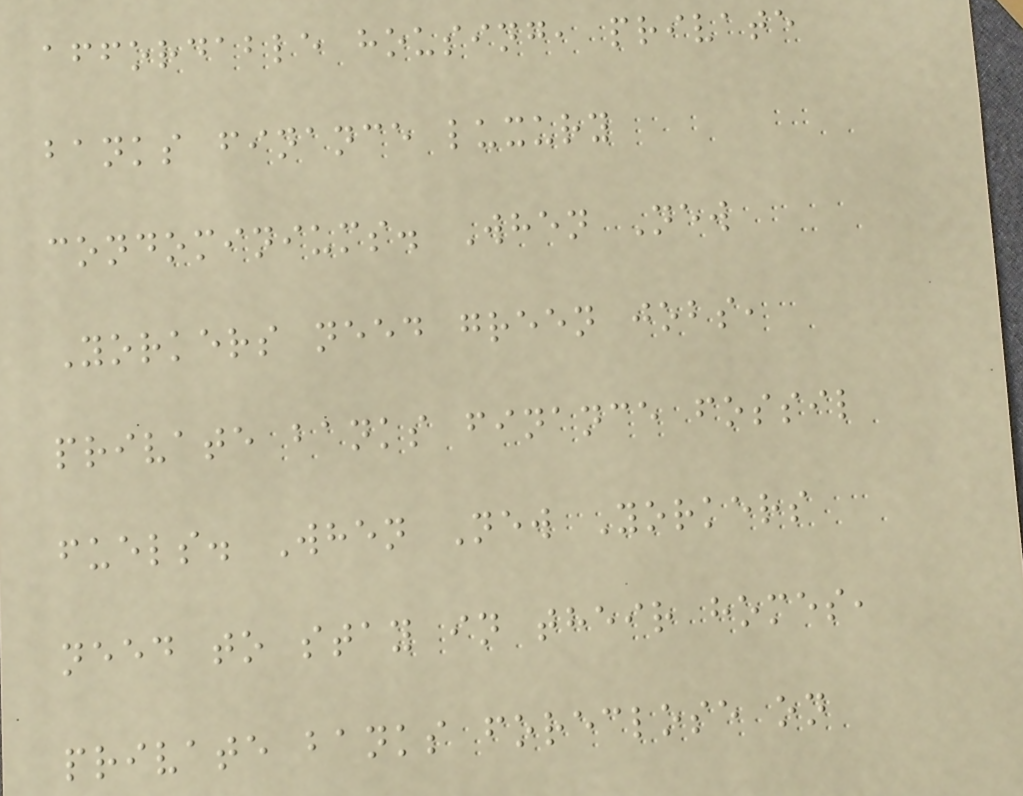affordable housing, private
banks finance luxury
condominiums. When New
Yorkers need green jobs,
private banks finance fossil
fuels. When New Yorkers
need to stay in their homes,
private banks foreclose on
